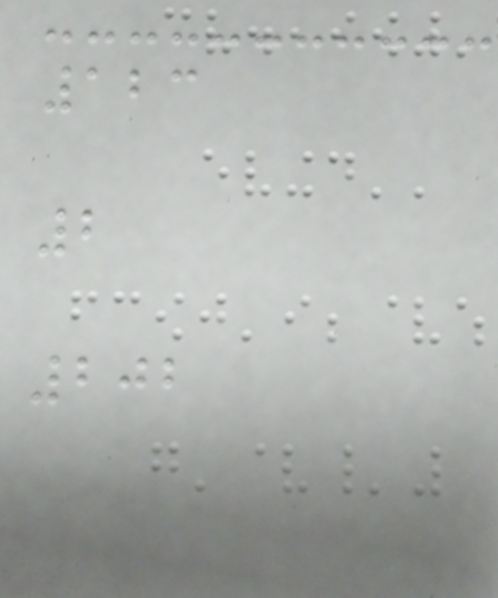123
2
202
